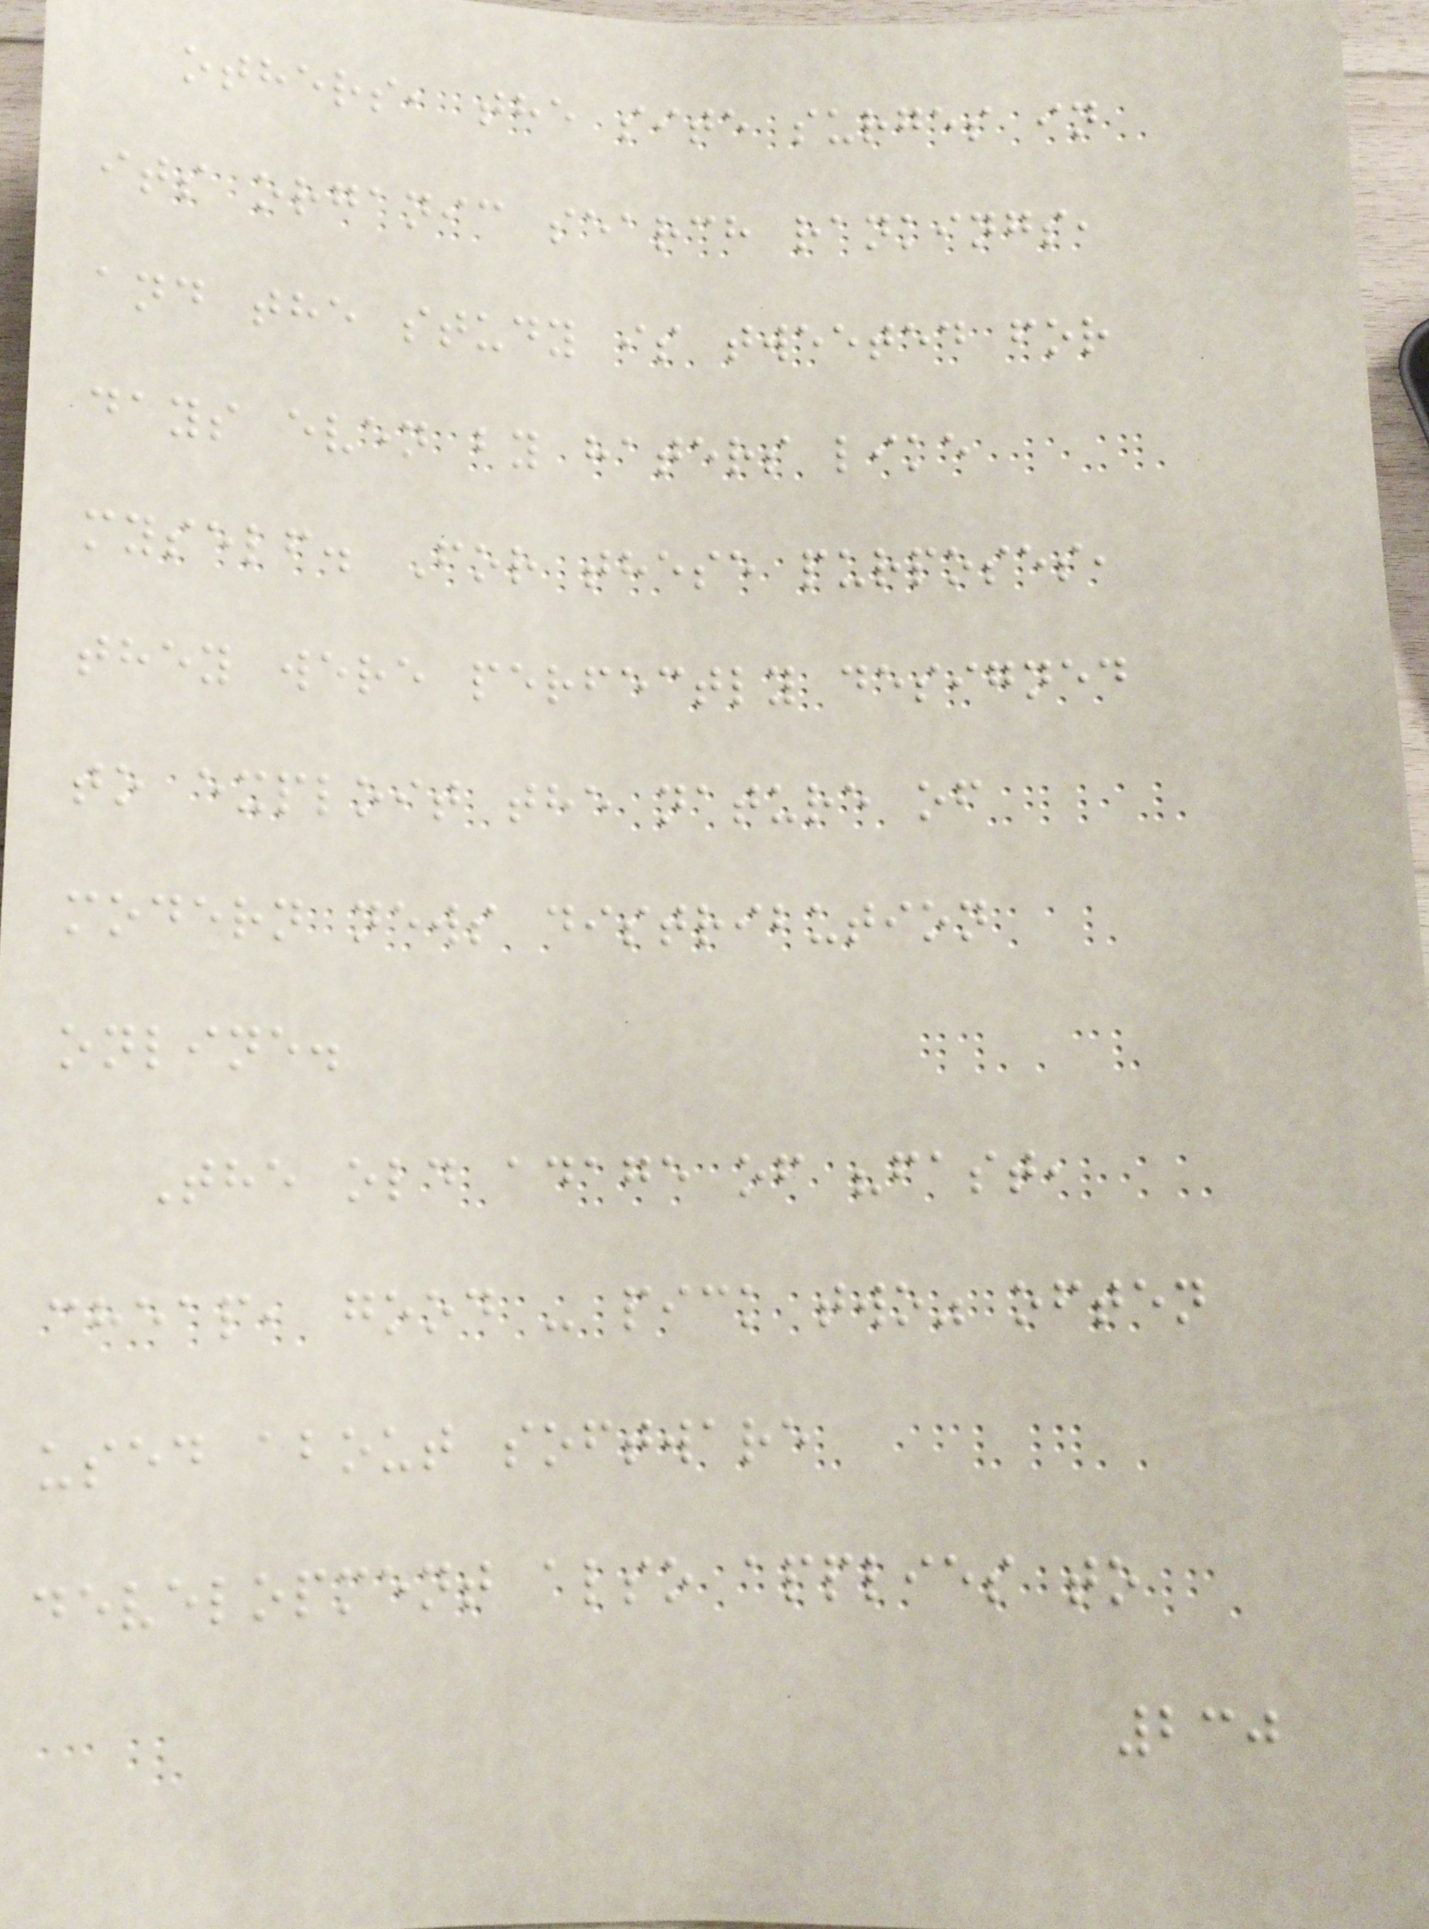others, the site surges in
its organic search rankings,
and the study is tweeted for
days even by haters like
myself. For these purposes,
they were perfectly designed
to exploit the nature of
modern news distribution
online.
The old adage of "fast,
cheap, good - pick two" often
used about software
development also applies to
230
